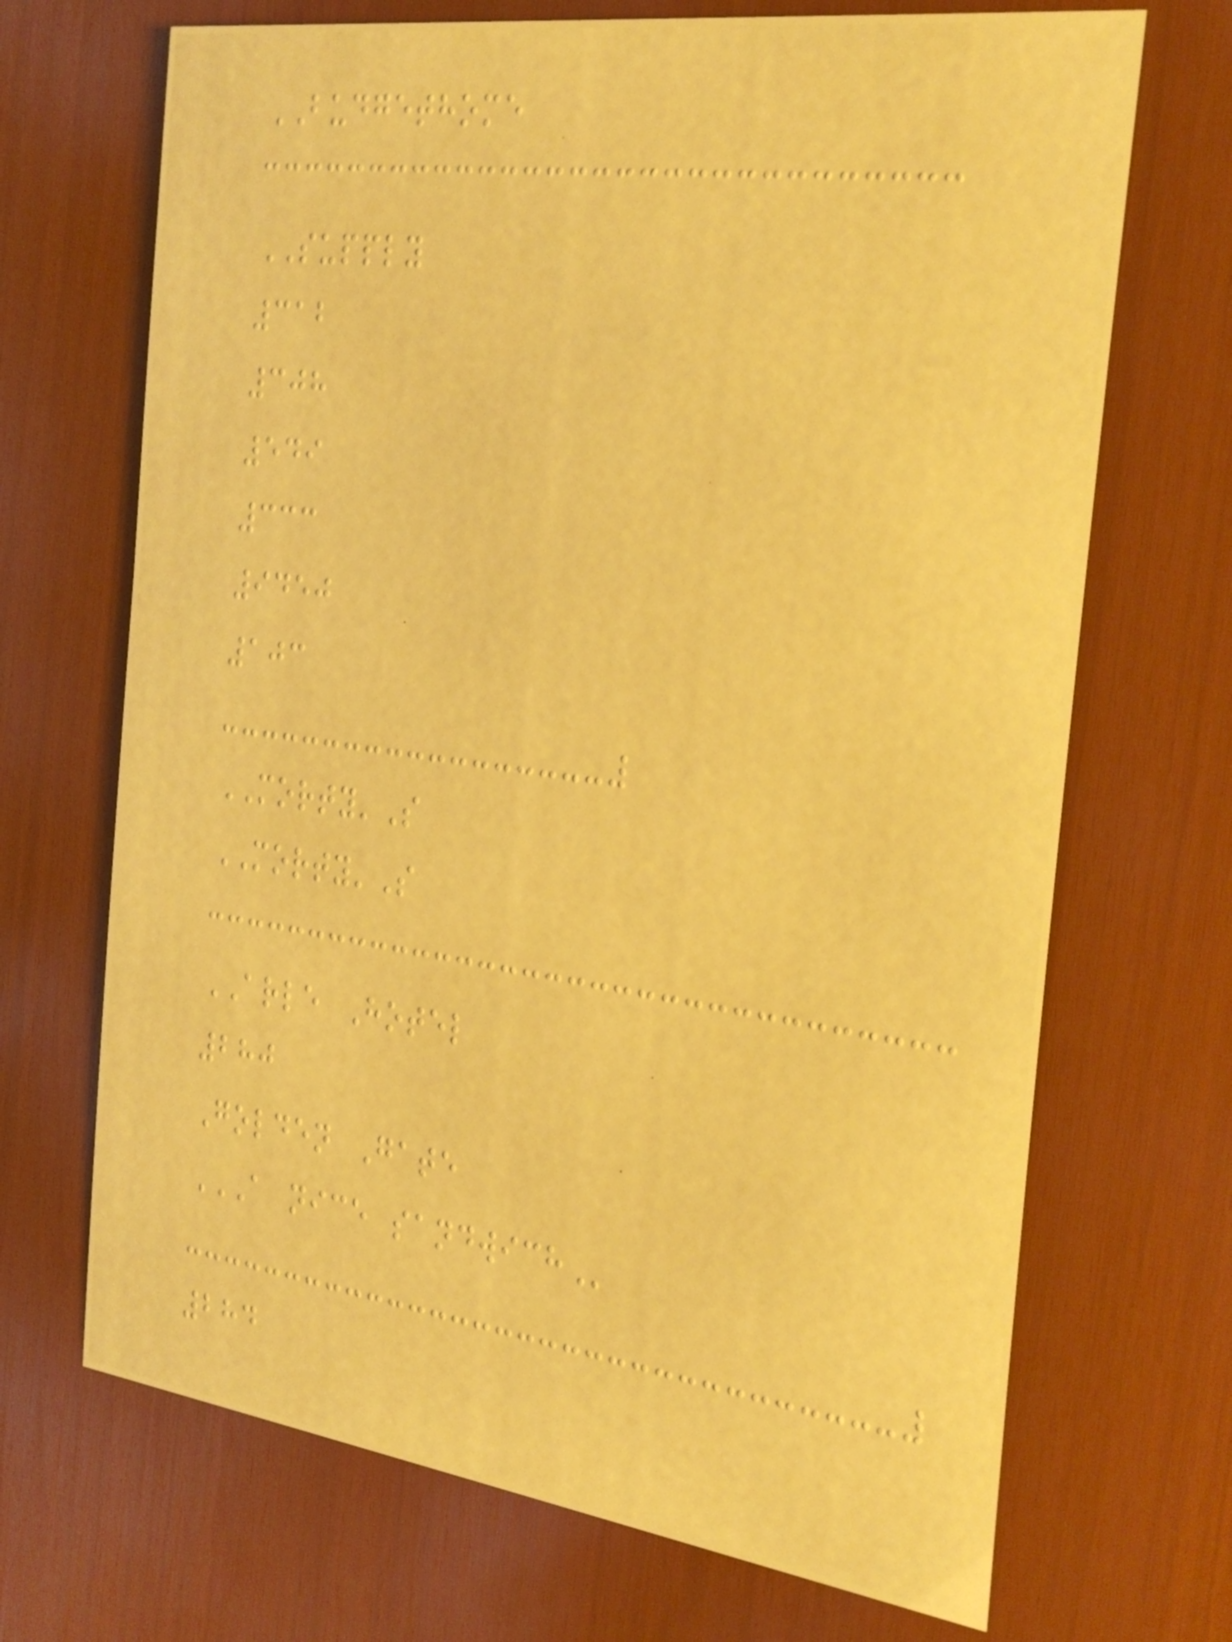BUDGETHOME
SUPPLY
312
308
549
333
9450
103
MORTY'S
MORTY'S
ARLE Hotel
280
Golden Gate
A NICE SANDWICH
284
